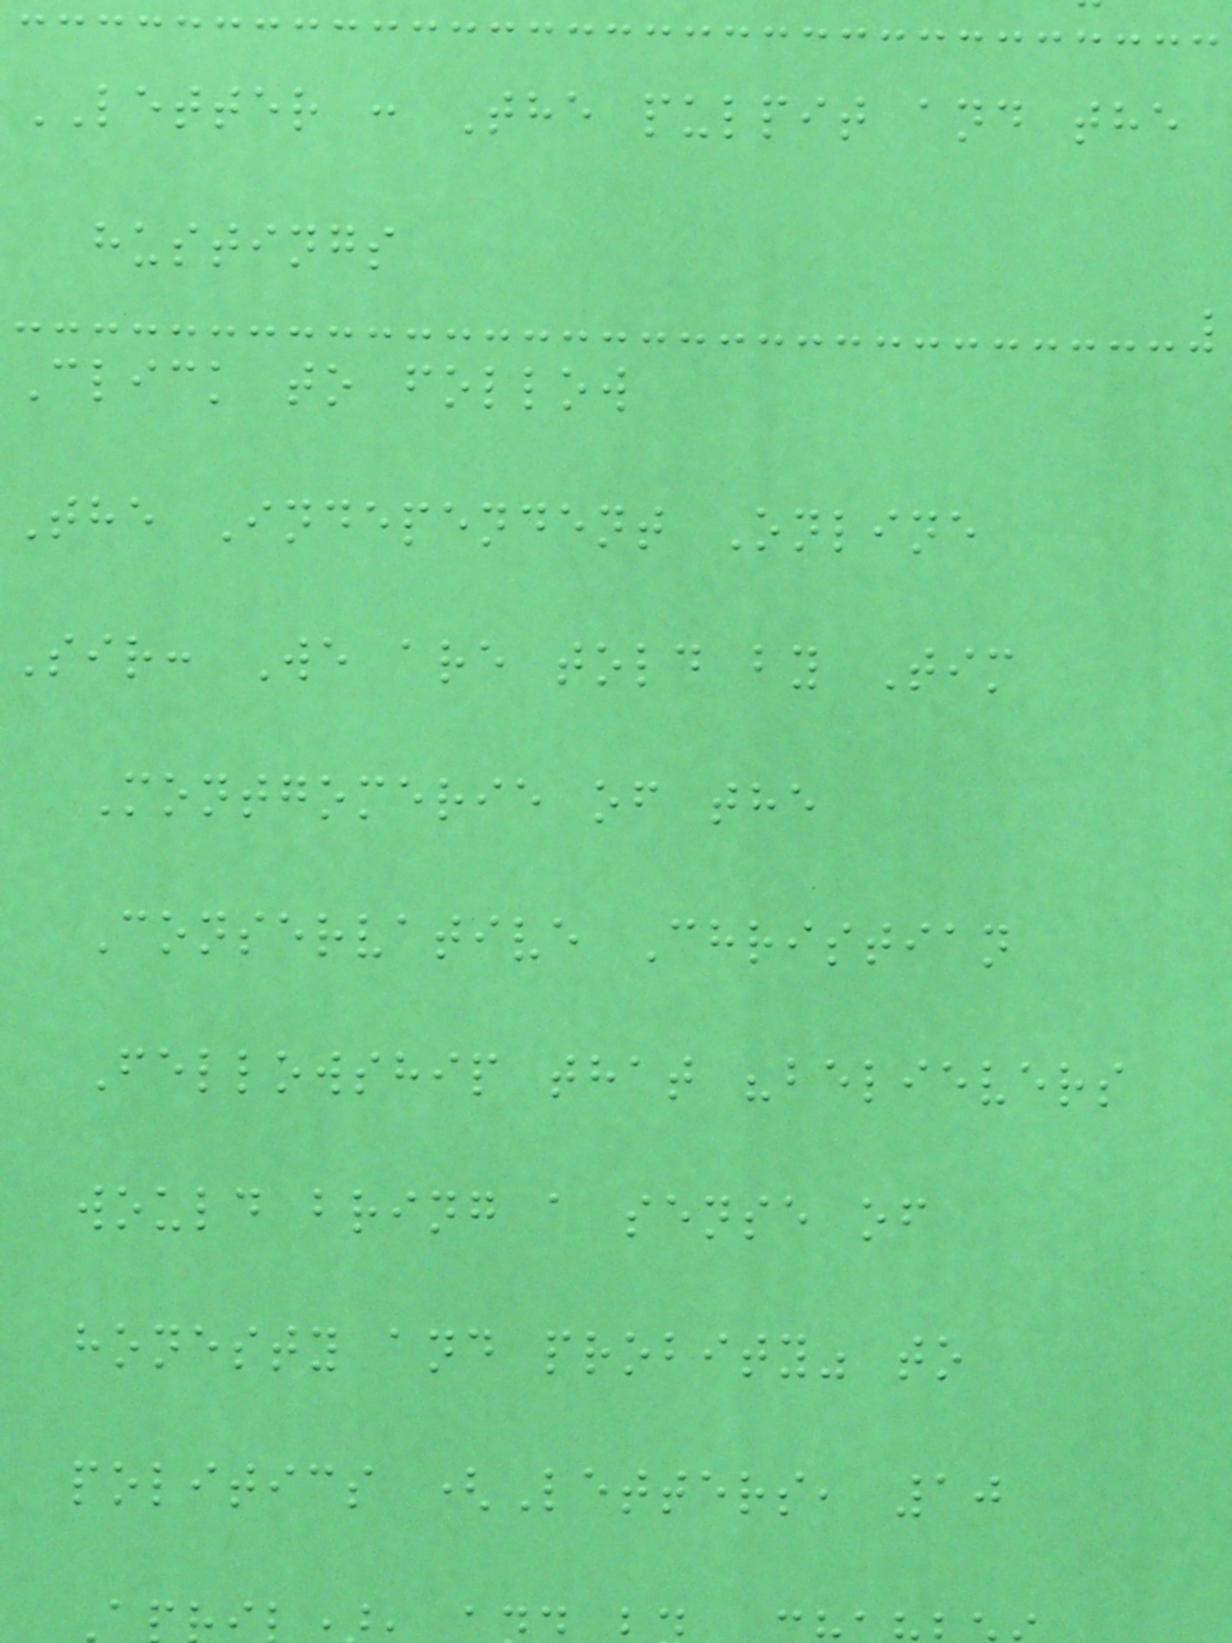LETTER : The pulpit and the
hustings
Click to follow
The Independent Online
Sir: We are told by Tim
Montgomerie of the
Conservative Christian
Fellowship that "believers
would bring a sense of
honesty and probity" to
politics (Letters, 10
